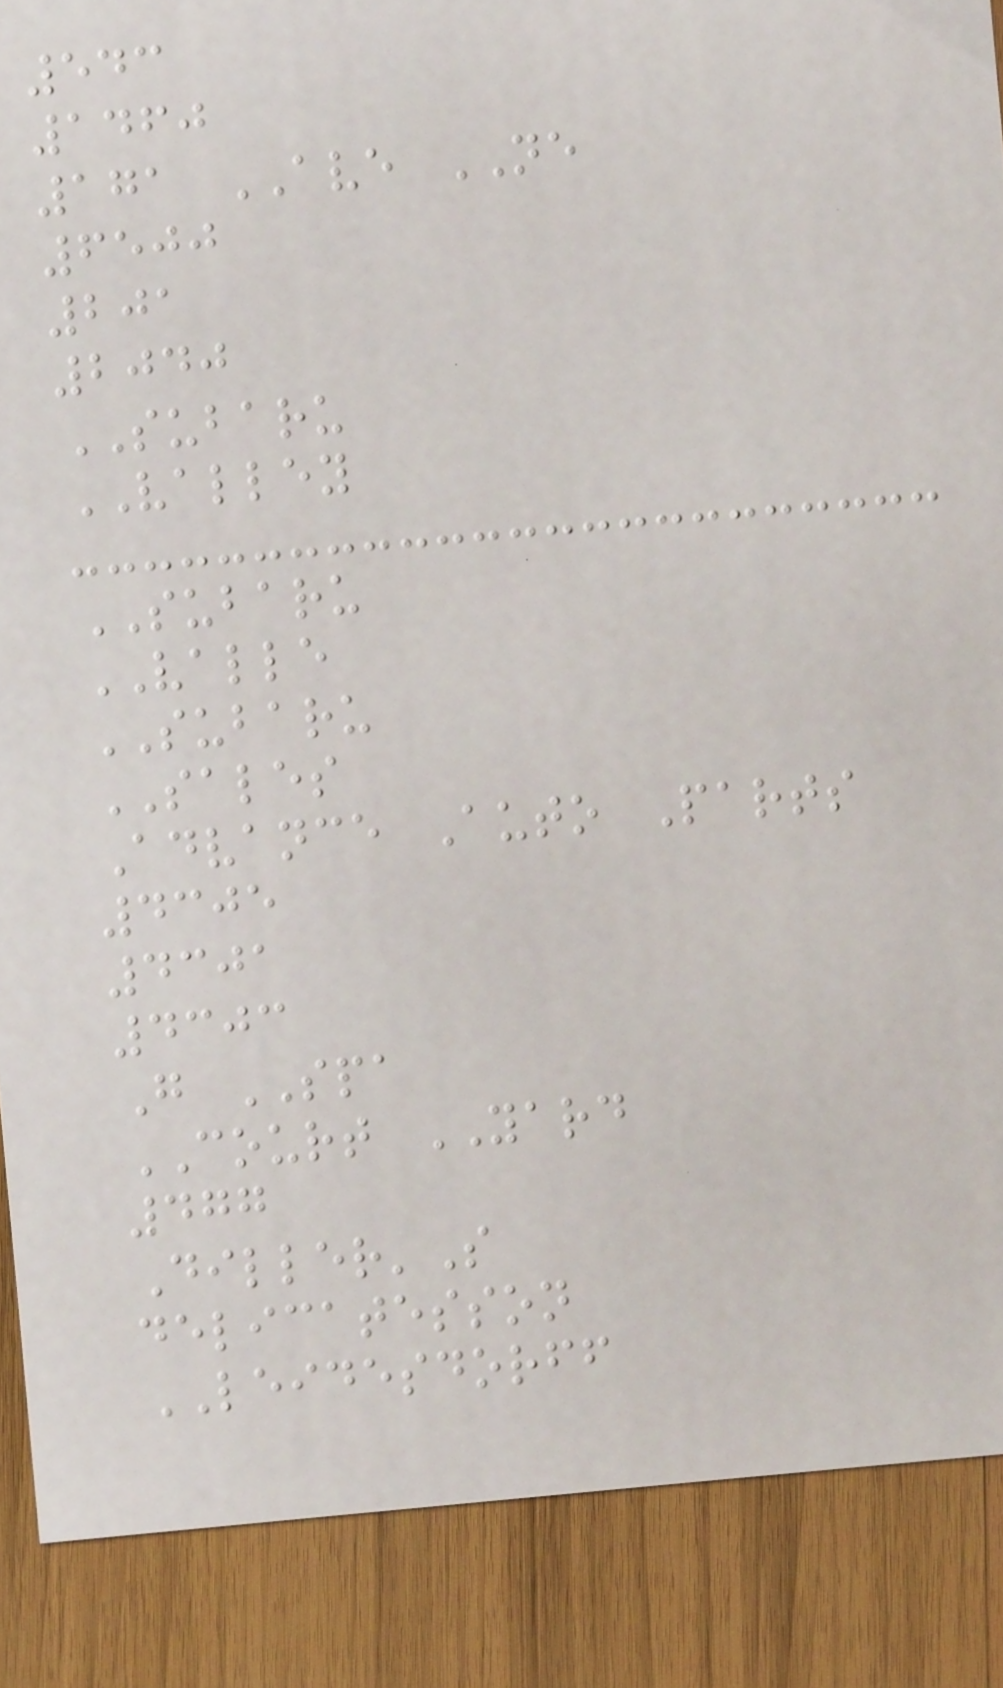543
1460
171 AVE NE
6500
201
2040
SUBARU
VALLEY
SUBARU
VALLE
SUBARU
SALES
Advance Auto Parts
4305
4301
4303
G SPA
COURT YARD
477
Diller'S
delicatesson
LEIDESDORFF
